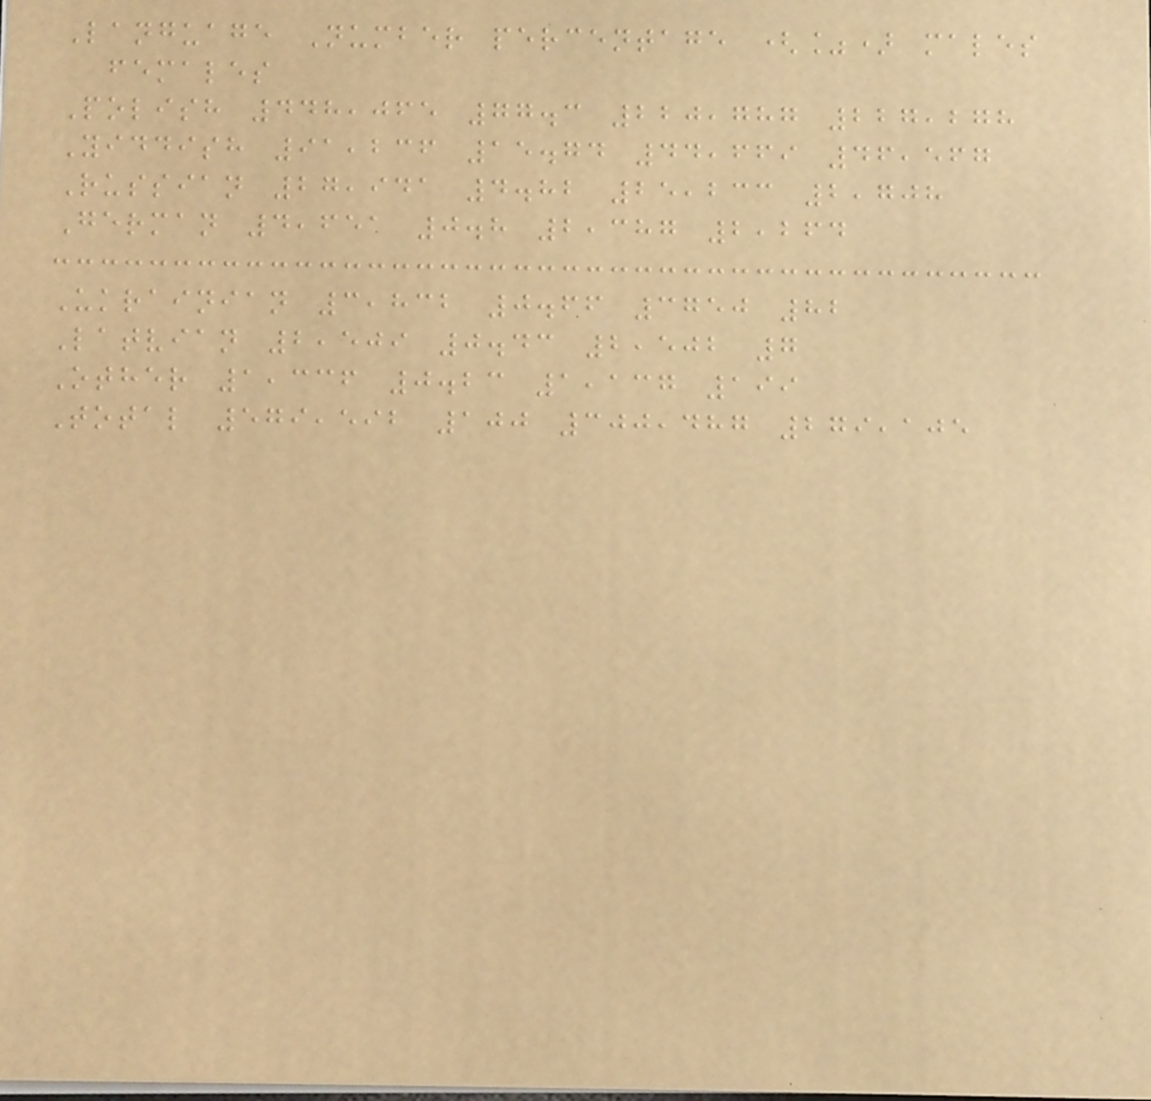Language Number percentage (%) males
females
Polish 448,065 77.3 220,787 227,278
Yiddish 91,236 15.74 44,669 46,567
Russian 27,941 4.82 25,233 2,708
German 4,651 0.8 2,387 2,264
Ukrainian 3,832 0.66 3750 82
Latvian 2,509 0.43 2,502 7
Other 1,336 0.23 1,137 199
Total 579,592 100 300,487 279,105
